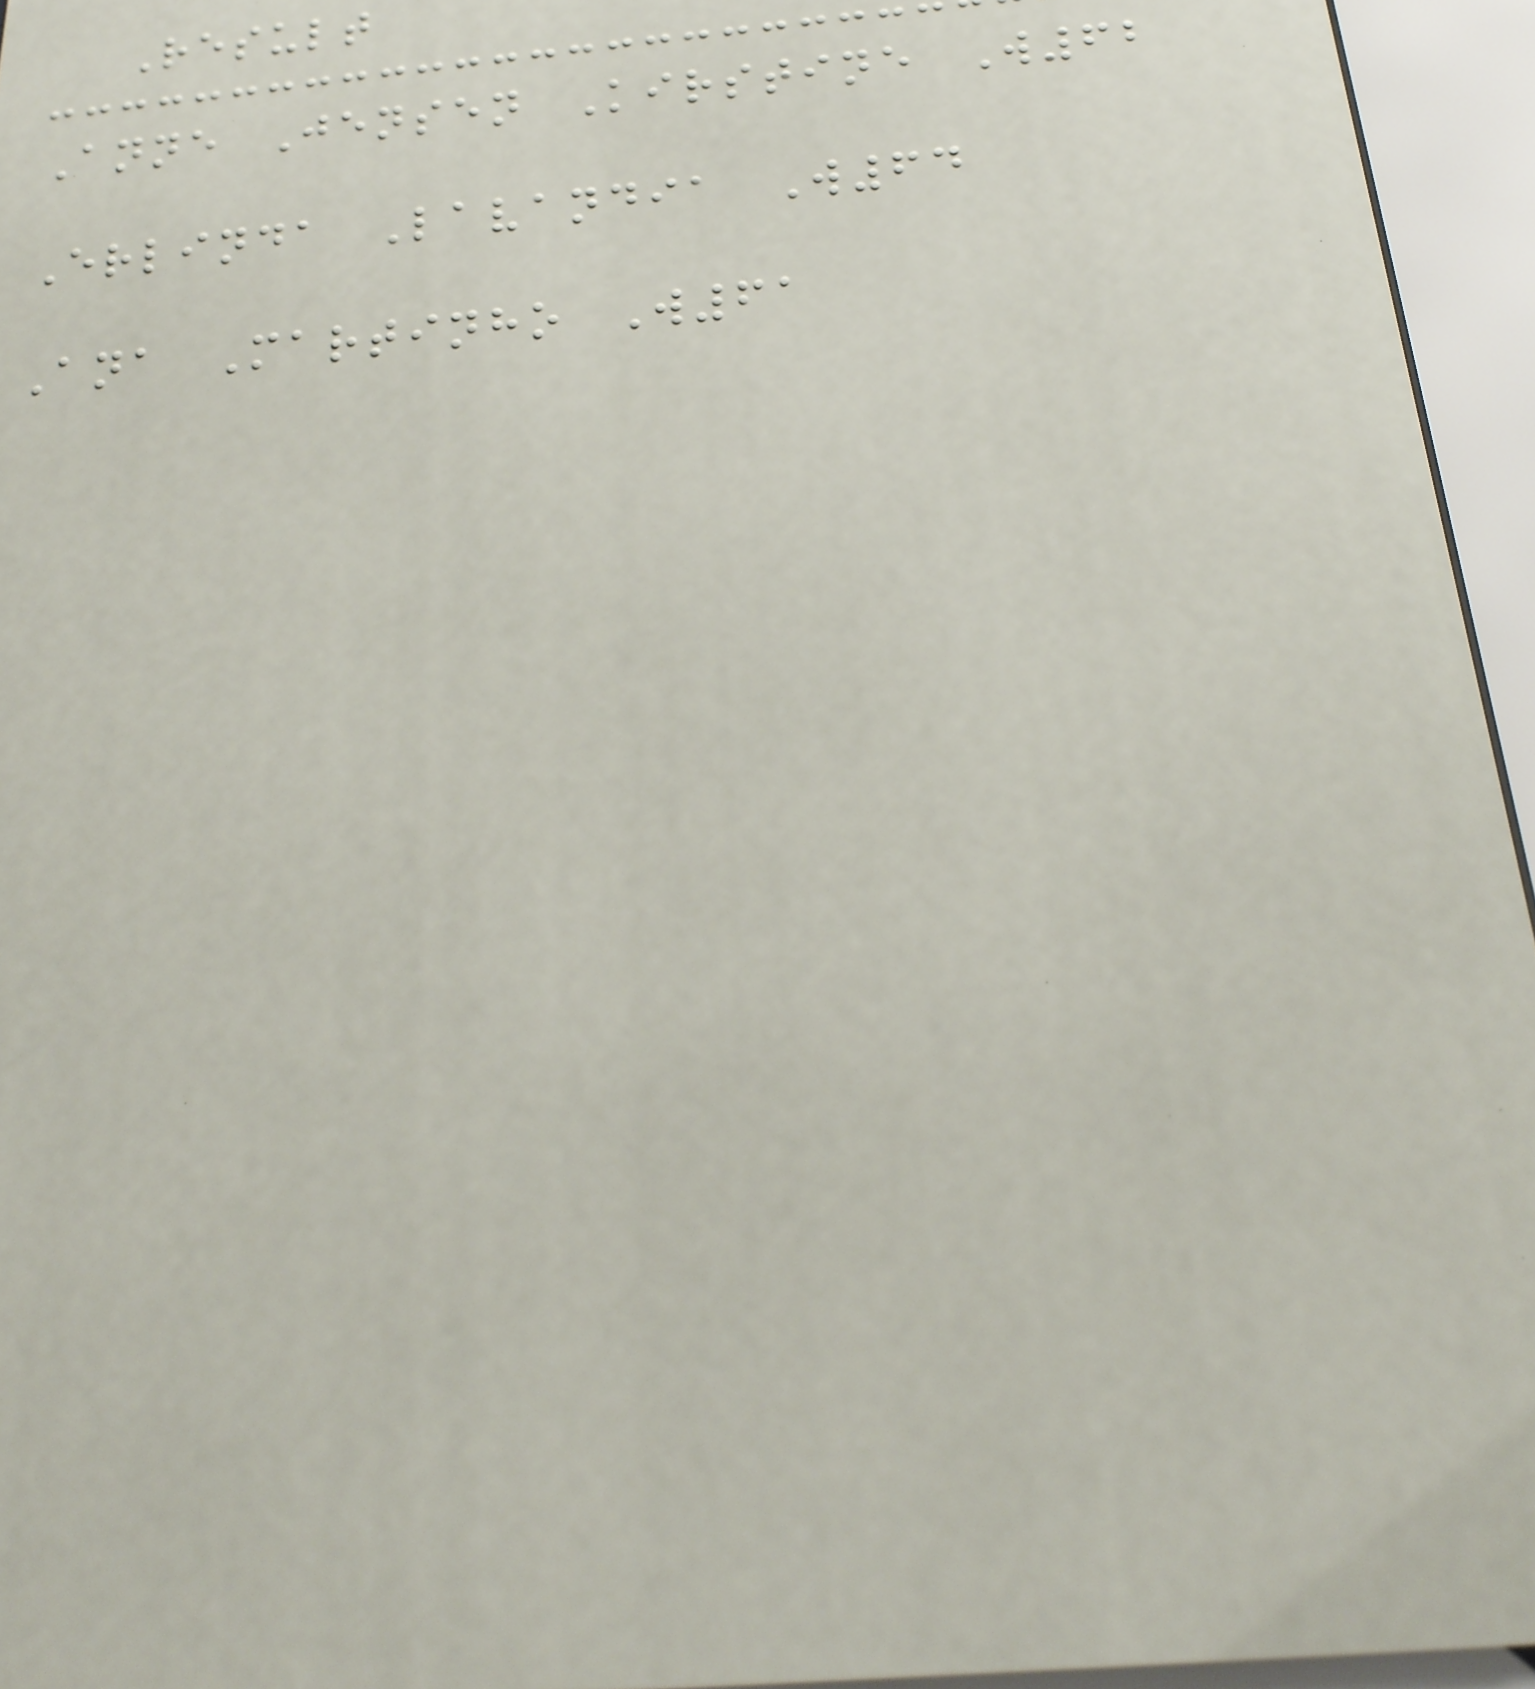Result
Anne Jensen Kirstine W62
Erlinda Lavandia W64
Ana Martinho W61
